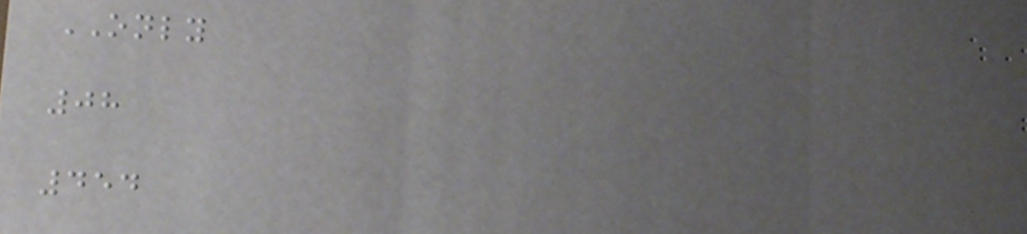ONLY
08
454
